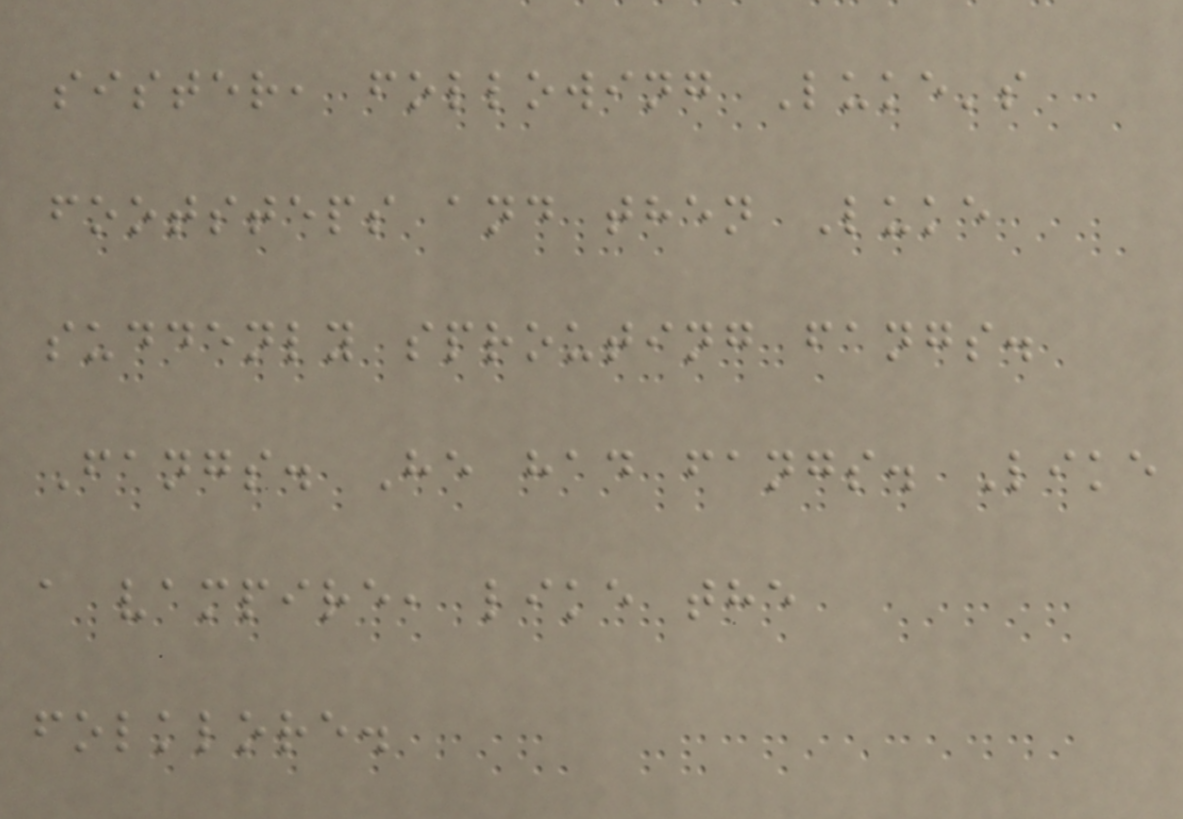sister, following Luke's
footsteps and then Luke
suddenly sprouting fangs.
Fangs. He had fangs. Like
a vampire, like the
folklore.
